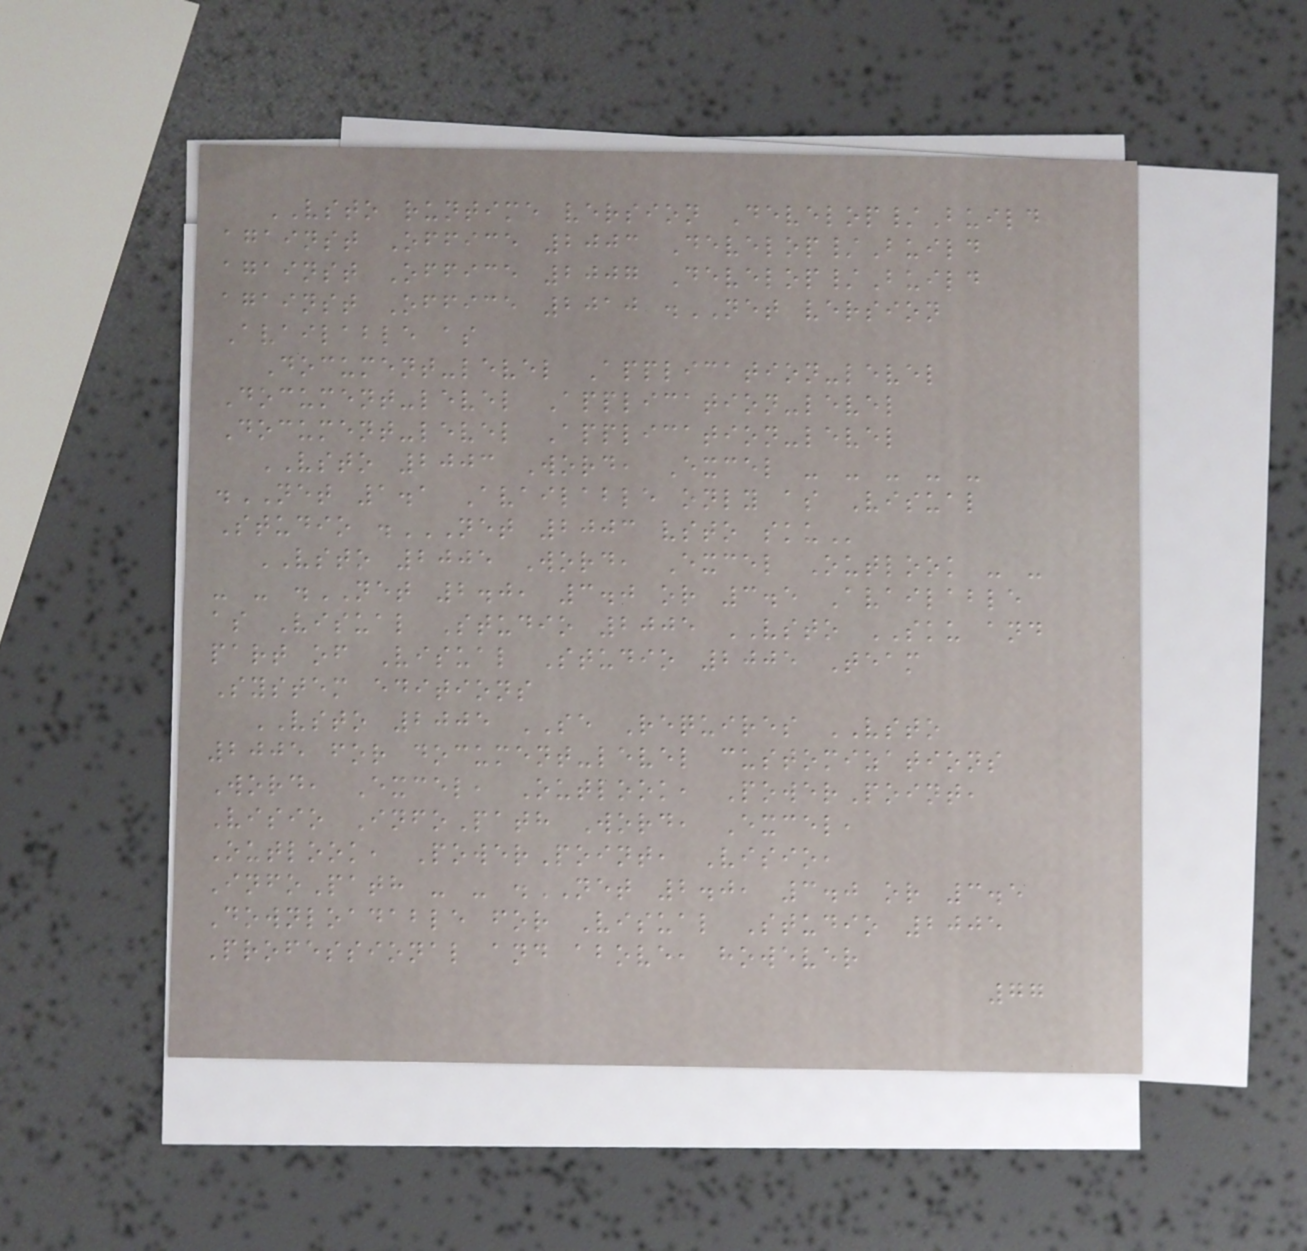VSTO runtime version Develop/Build
against Office 2003 Develop/Build
against Office 2007 Develop/Build
against Office 2010 .NET version
Available as
Document-level Application-level
Document-level Application-level
Document-level Application-level
VSTO 2003 Word, Excel - - - - -
.NET 1.1 Available only as Visual
Studio .NET 2003 VSTO SKU
VSTO 2005 Word, Excel Outlook - -
- - .NET 2.0, 3.0 or 3.5 Available
as Visual Studio 2005 VSTO SKU and
part of Visual Studio 2005 Team
System editions
VSTO 2005 SE Requires VSTO
2005 for document-level customizations
Word, Excel, Outlook, PowerPoint,
Visio InfoPath Word, Excel,
Outlook, PowerPoint, Visio,
InfoPath - - .NET 2.0, 3.0 or 3.5
Downloadable for Visual Studio 2005
Professional and above, however
77
